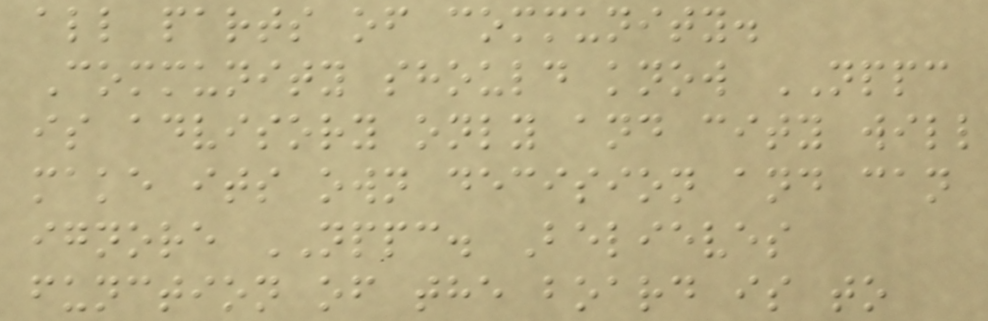all parts of community.
Community should know NPPC
is advisory only and city will
make its own decision and can
ignore NPPC. Believes
function of the board is to
